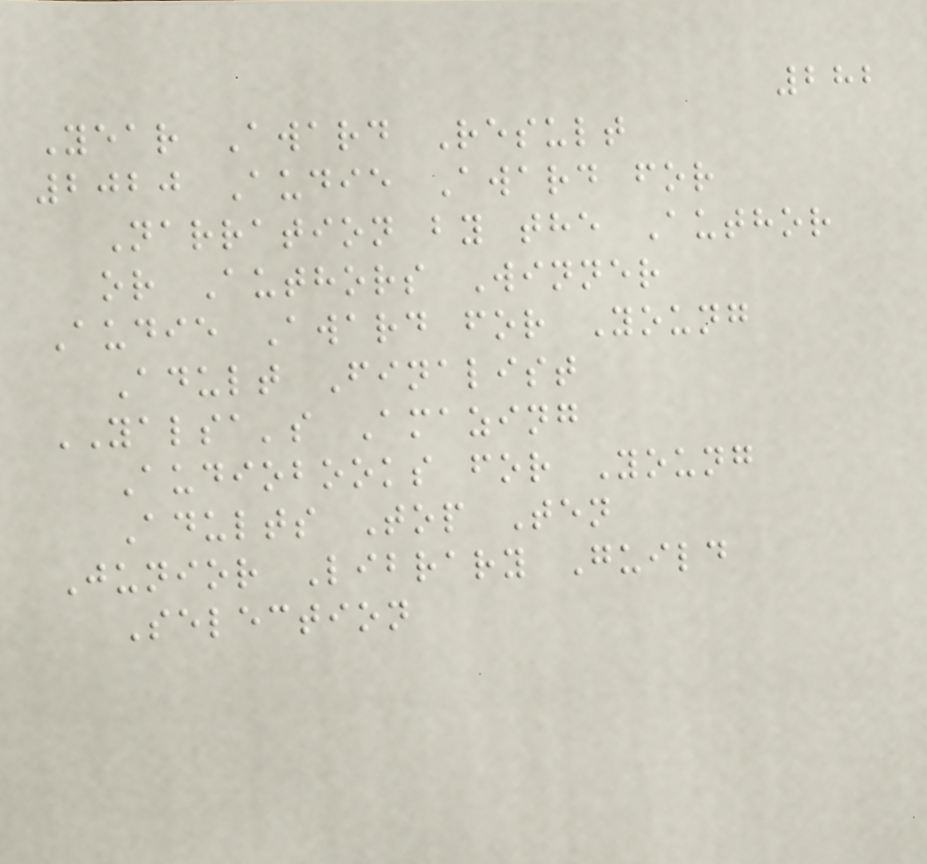282
Year Award Result
2020 Audie Award for
Narration by the Author
or Authors Winner
Audie Award for Young
Adult Finalist
YALSA's Amazing
Audiobooks for Young
Adults Top Ten
Junior Library Guild
Selection
